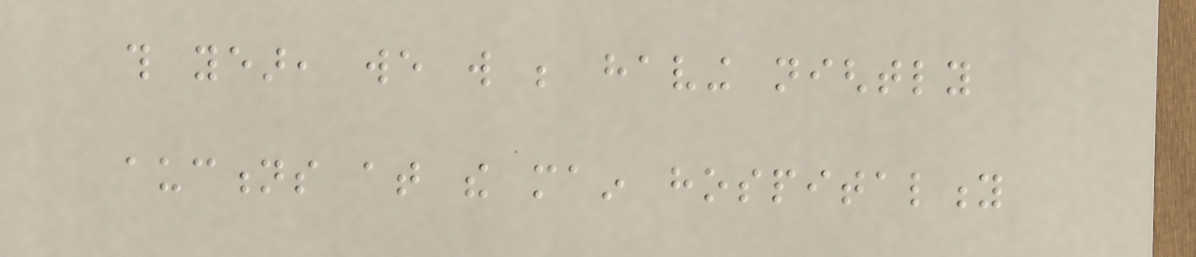this year, we will be having nightly
auctions at the main hospitality
